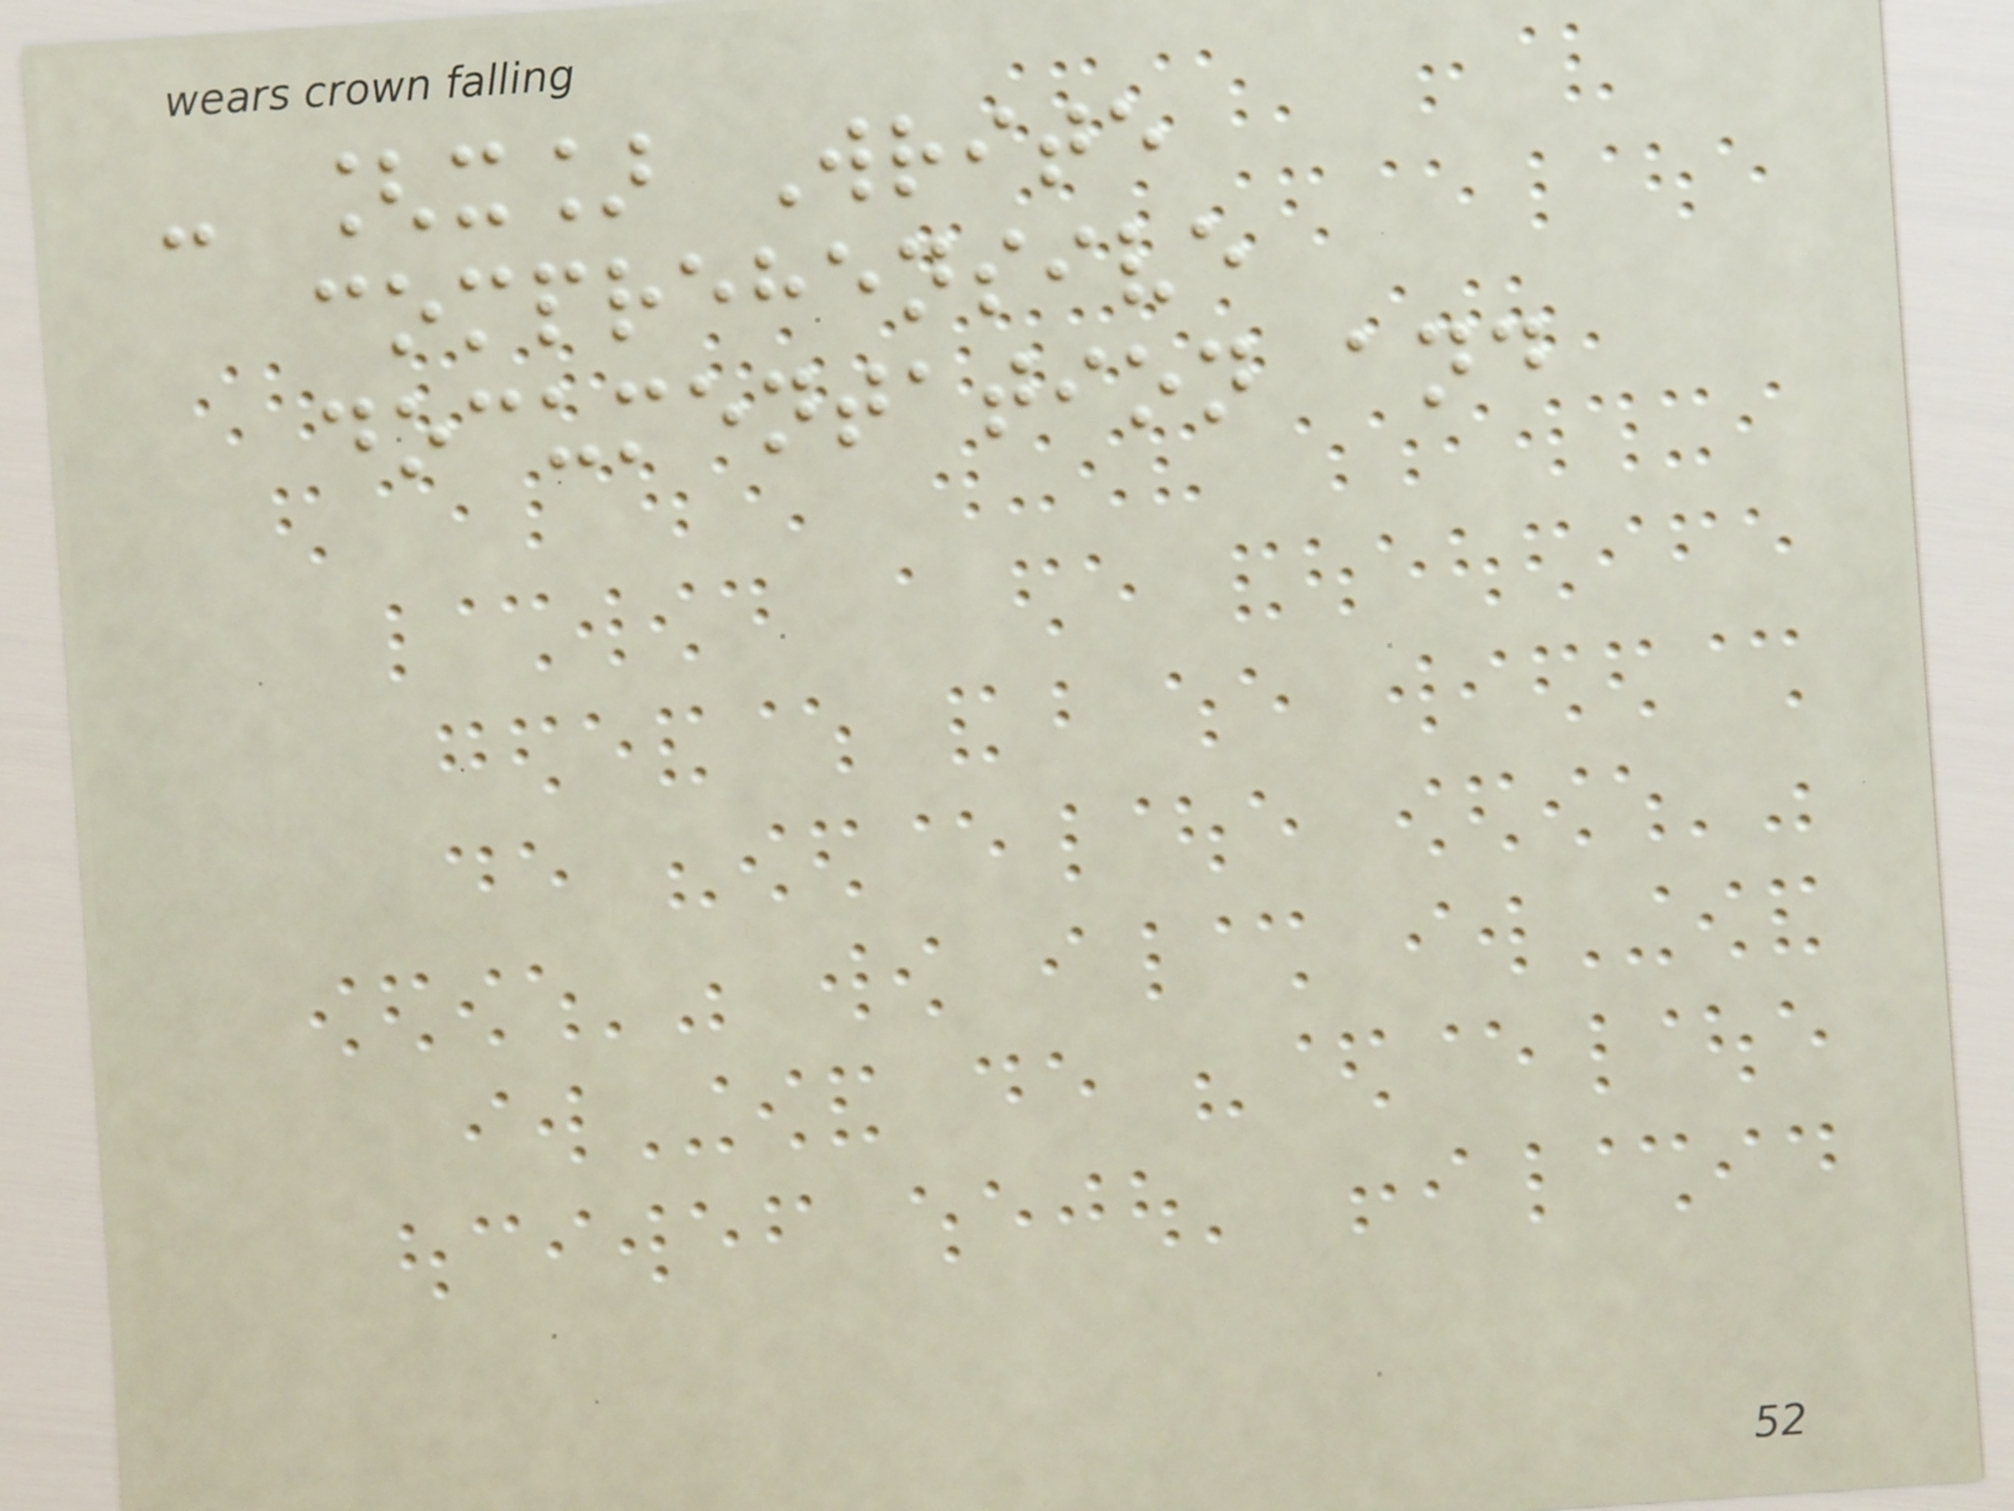- [x] Write
comprehensive
documentation and
